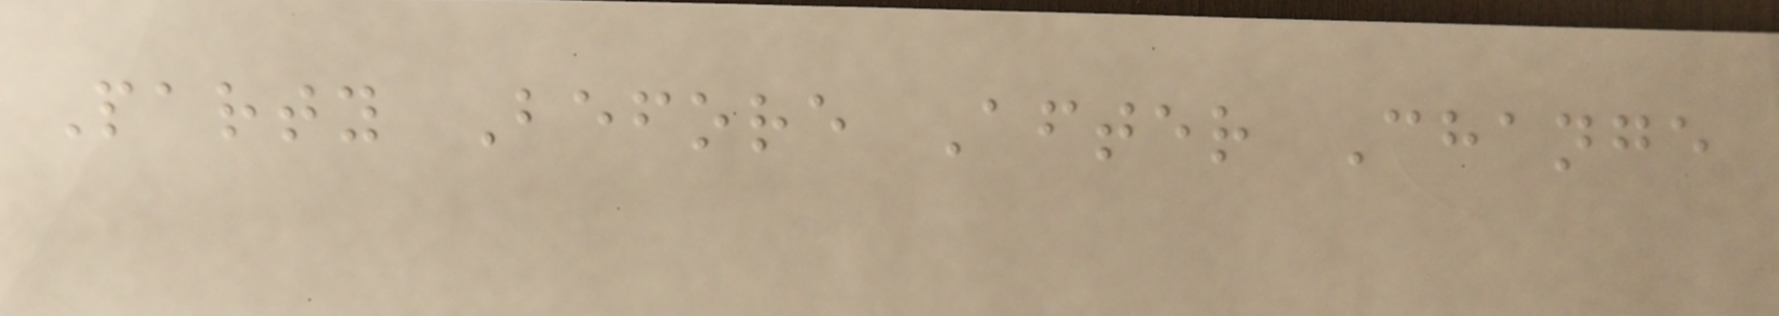Party Before After Change
